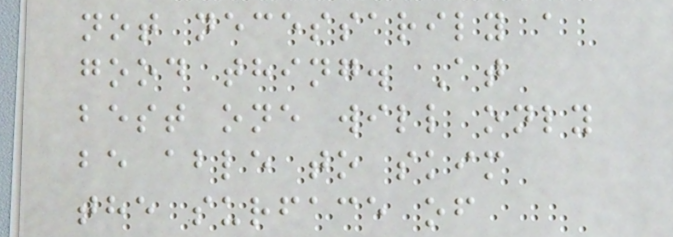not necessarily a
good thing. At
best one will only
be able to skim
the surface of
